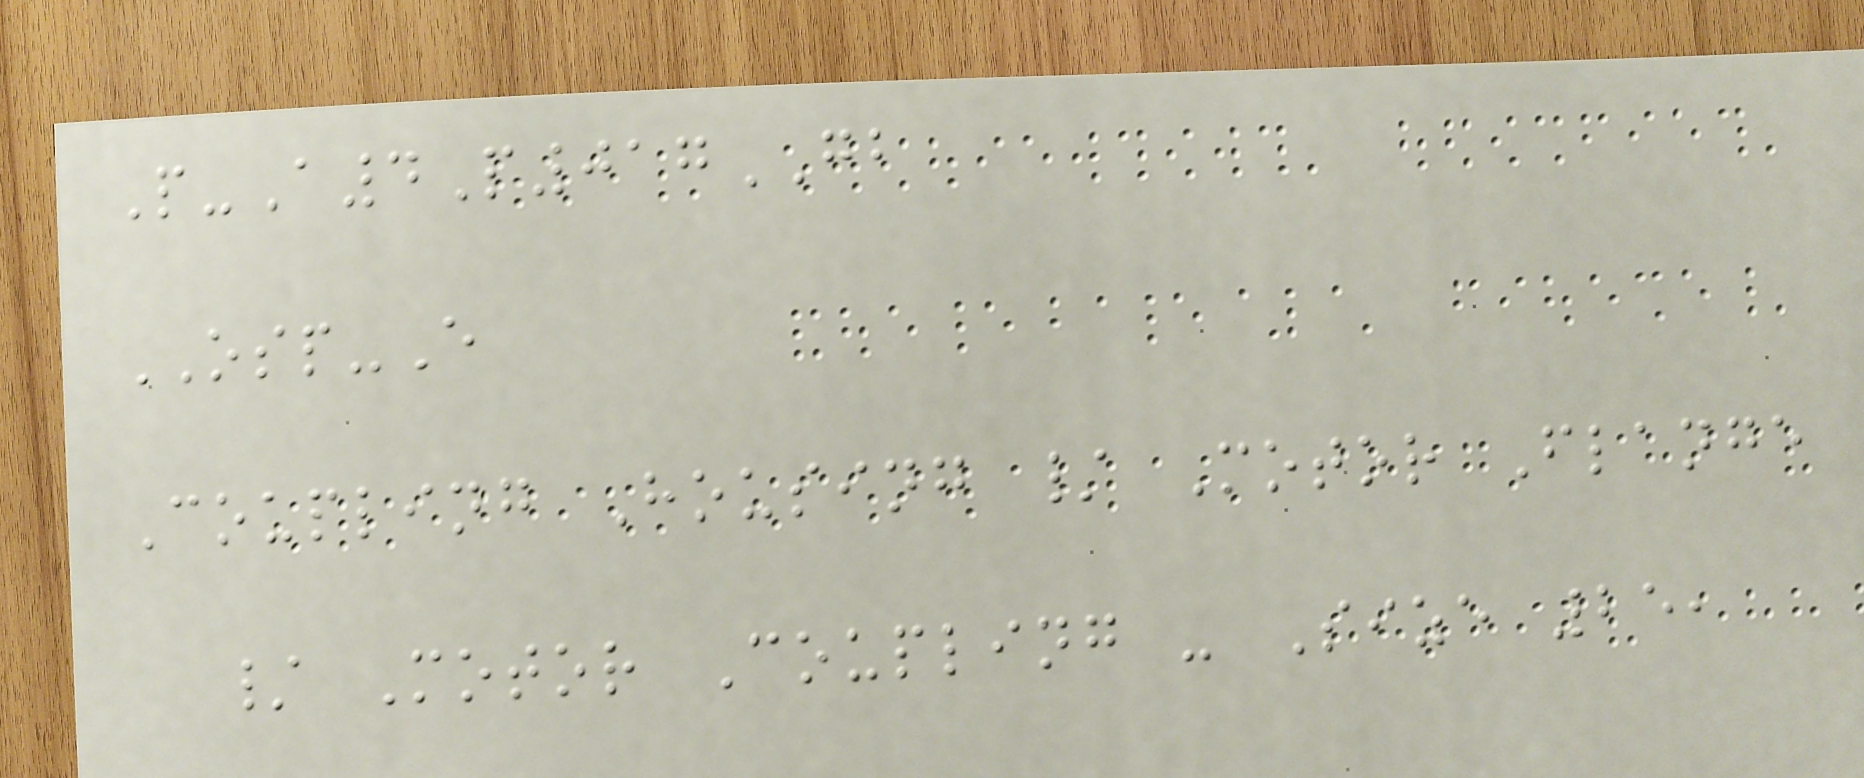P-A4P017GB
OSP-E
Coupling Housing / Motor Flange
/ Motor Coupling - Size 25,
